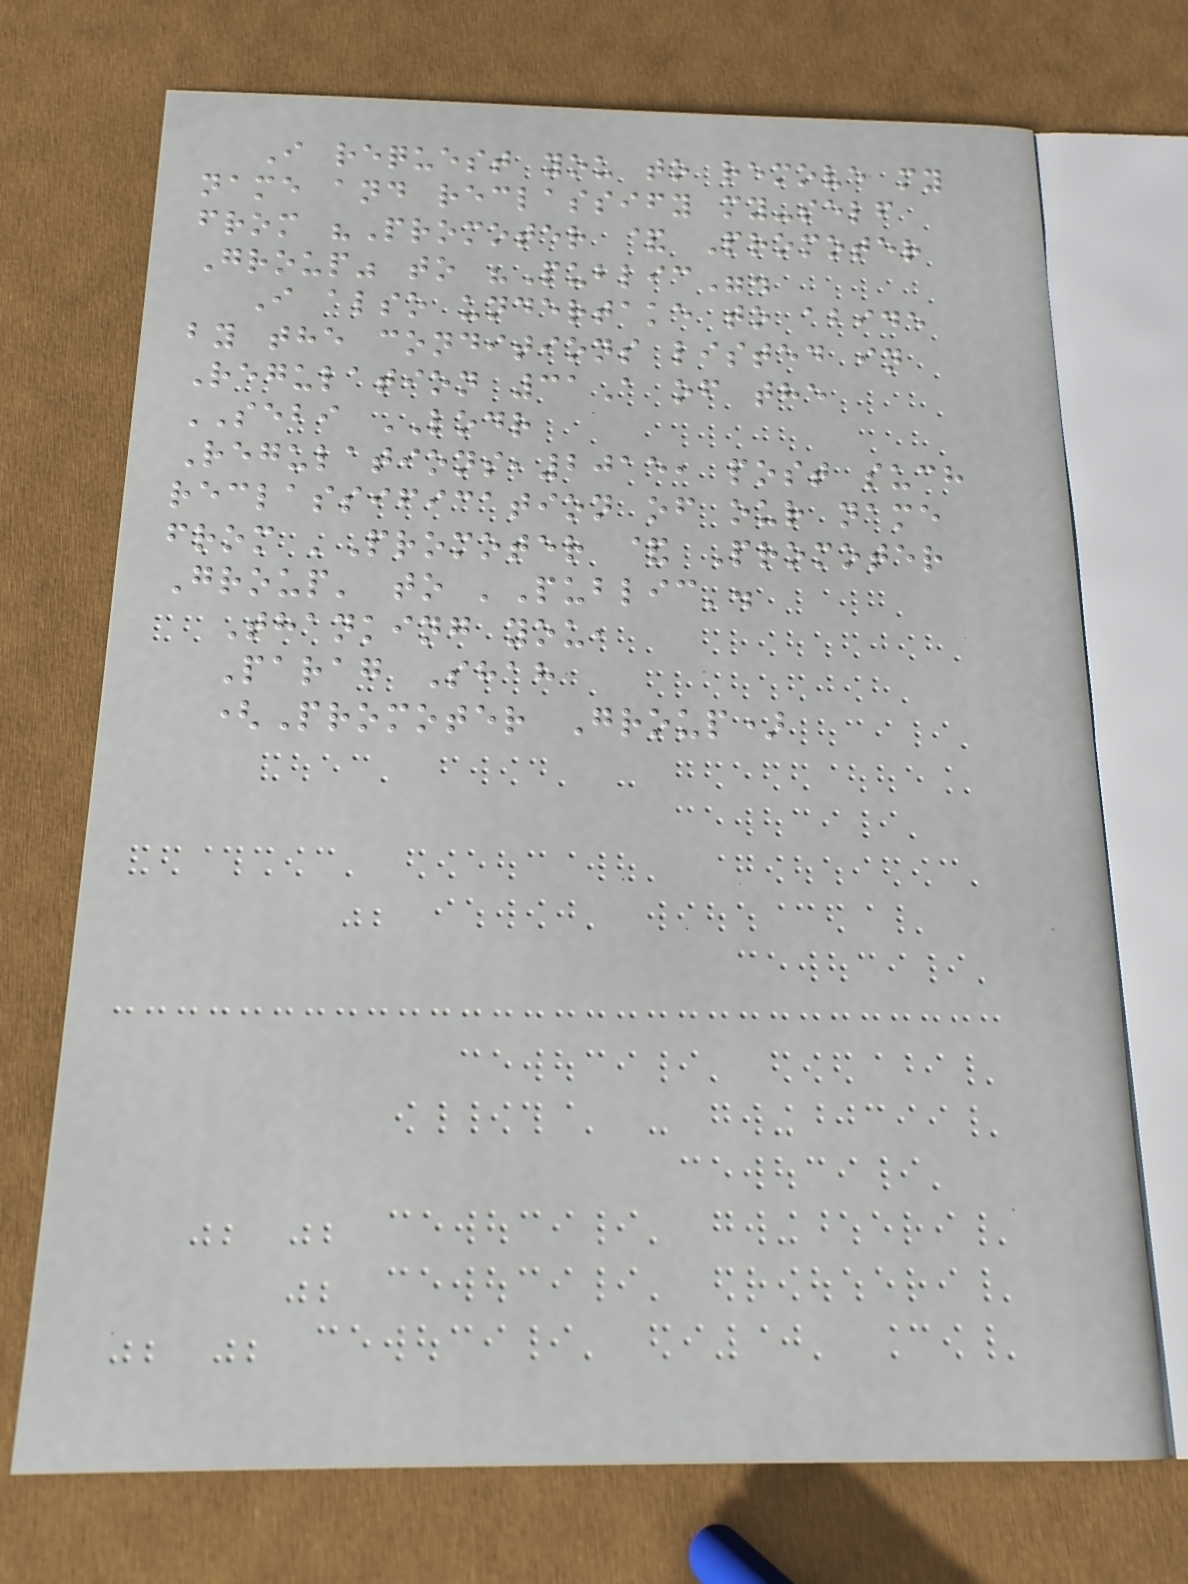I request you to remove my
name and reclassify my-self
from "Promoter & Promoter
Group" to "Public".
I also undertake to abide
by the conditions listed in
Regulation 31A of the
SEBI LODR
Regulations,2015, post such
reclassification of our name
from 'Promoter & Promoter
Group' to 'Public'.
Thanking you,
Parag Shah
(Promoter Group)
